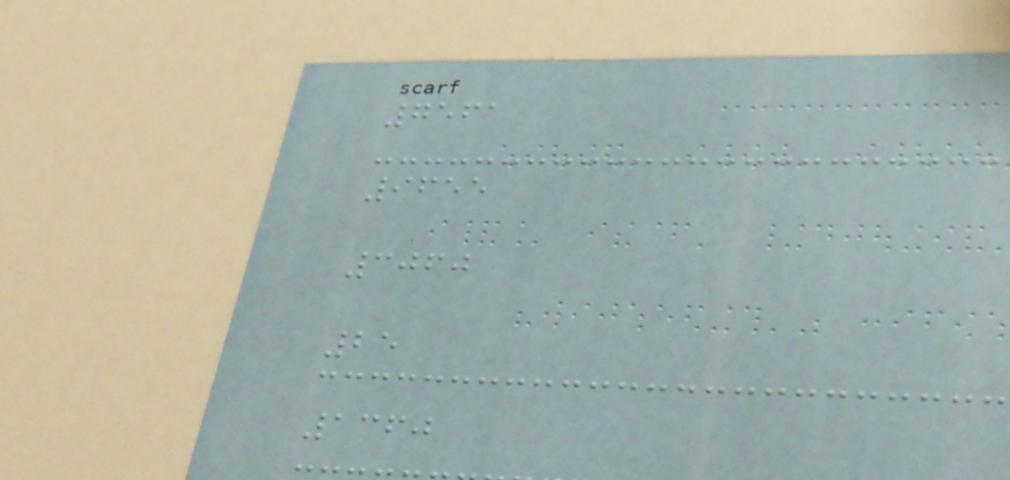7561
9655
3060
25
1360
